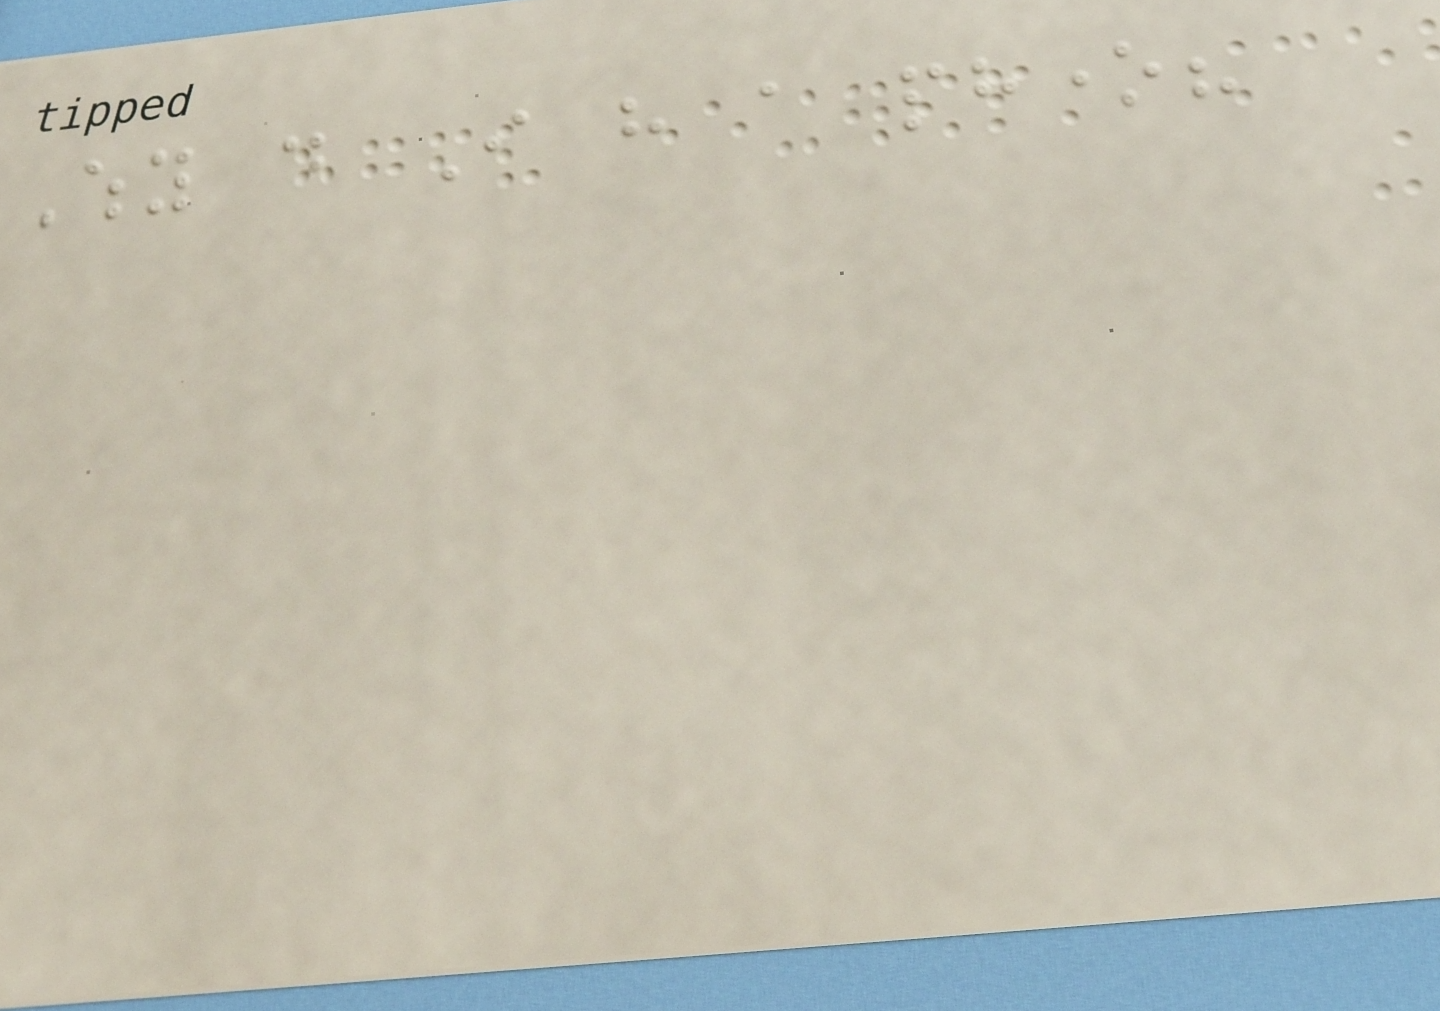Why do I have a phone?
